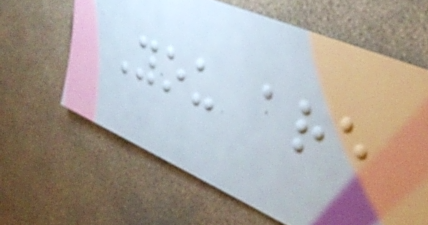You are
